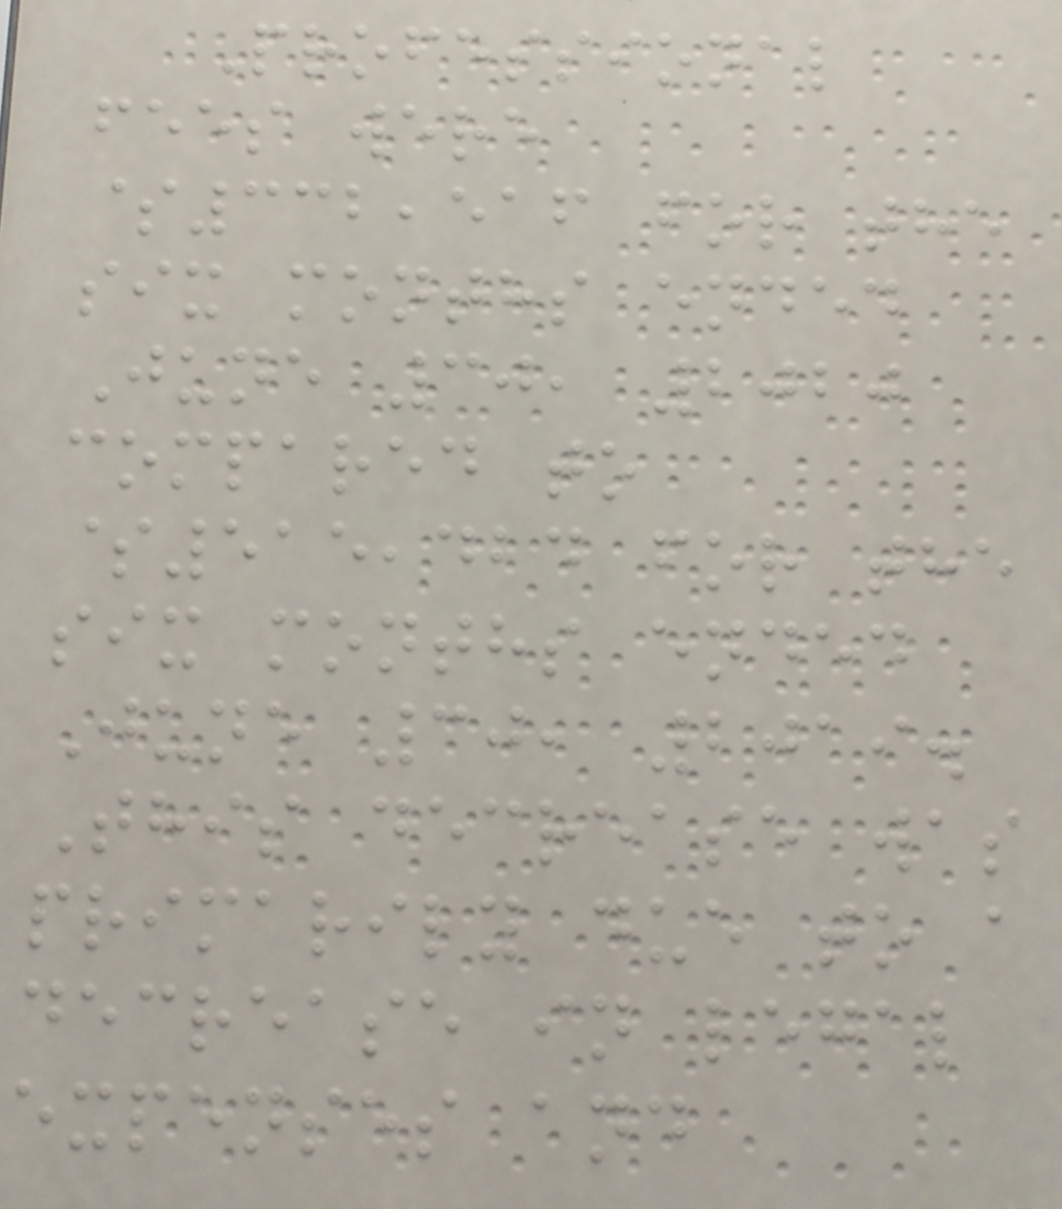Professional
fees were
$332,516 for the
six months ended
June 30, 2020
compared to
$515,424 for the
six months ended
June 30, 2019.
This decrease was
primarily due to a
decrease in legal
expenses and
